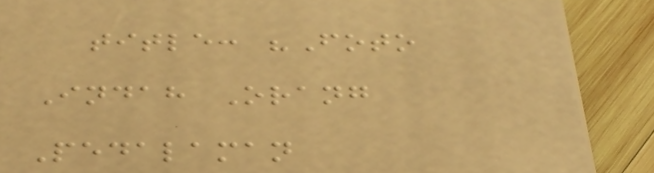title: "Foto
Indah Orang
Pedalaman
